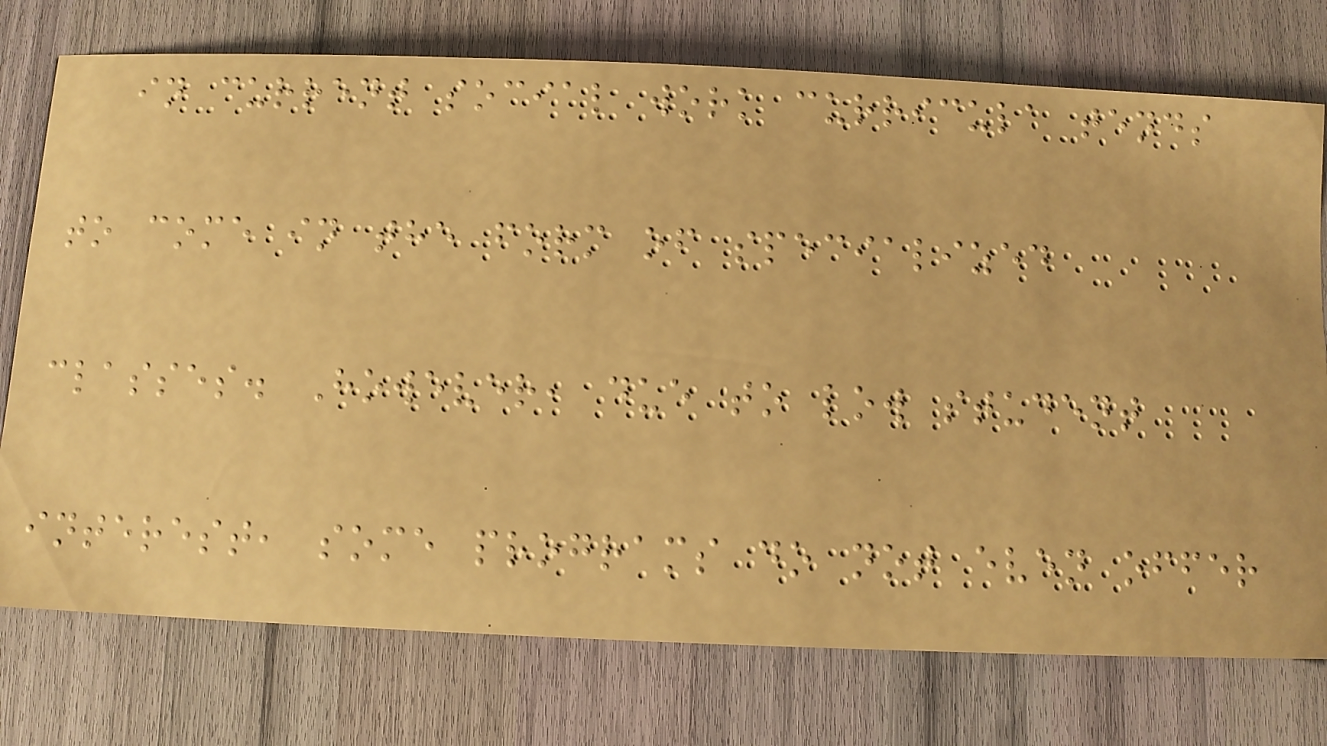in current social work curricula tends
to come in the form of specialized
classes. However, due to low student
interest, some programs do not even offer
